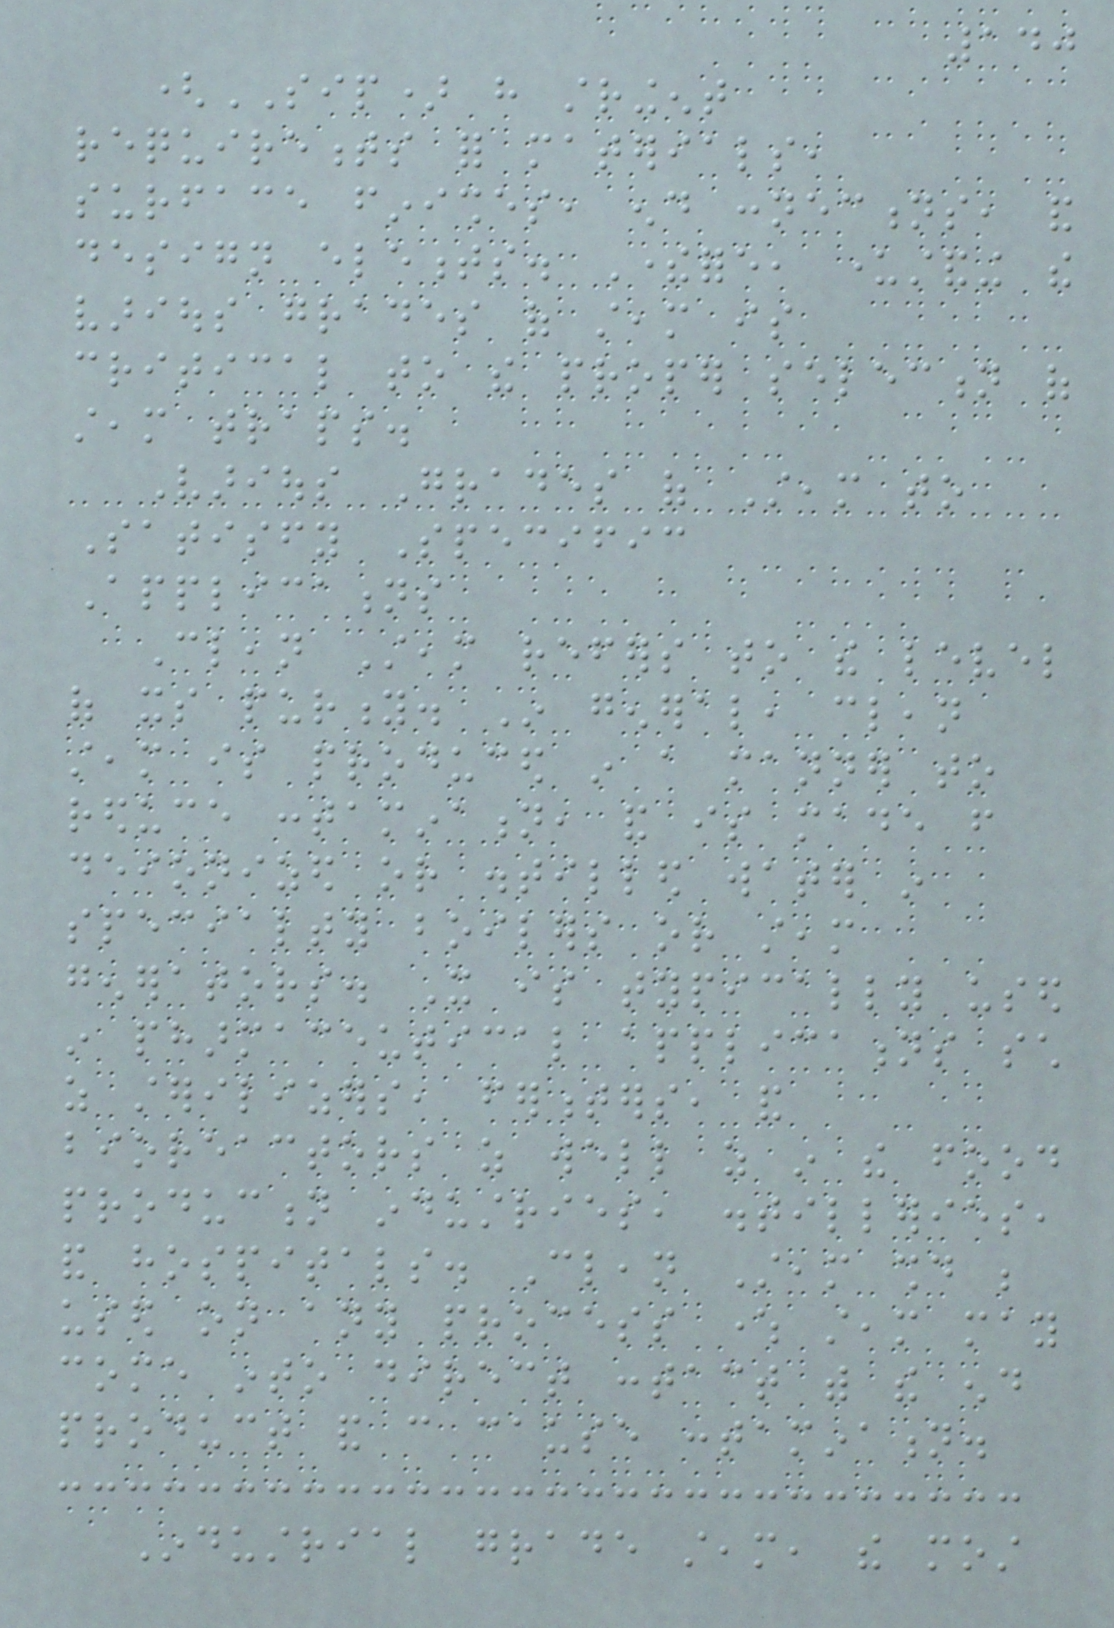140
(SIP) have stringent
requirements for materials,
surface finishes, end connections, and
design elements. Therefore, understanding the
various grades of steam is
critical to the proper selection of
steam traps.
Various Grades of Steam to
Satisfy Specific
Applications
Clean Steam refers to the level
of its purity. In general, clean
steam is produced in a manner to
reduce contamination, and is made from
deionized or distilled water in
specialty boilers or steam
generators. It is typically used
in pharmaceutical applications such
as sterilizers, fermenters, and
bioreactors as well as in the food
production industries, distilleries,
and hospitals. Clean Steam should be
used on any process where steam may
come into direct contact with the end
product and can cause contamination.
Industrial grade steam, the most
